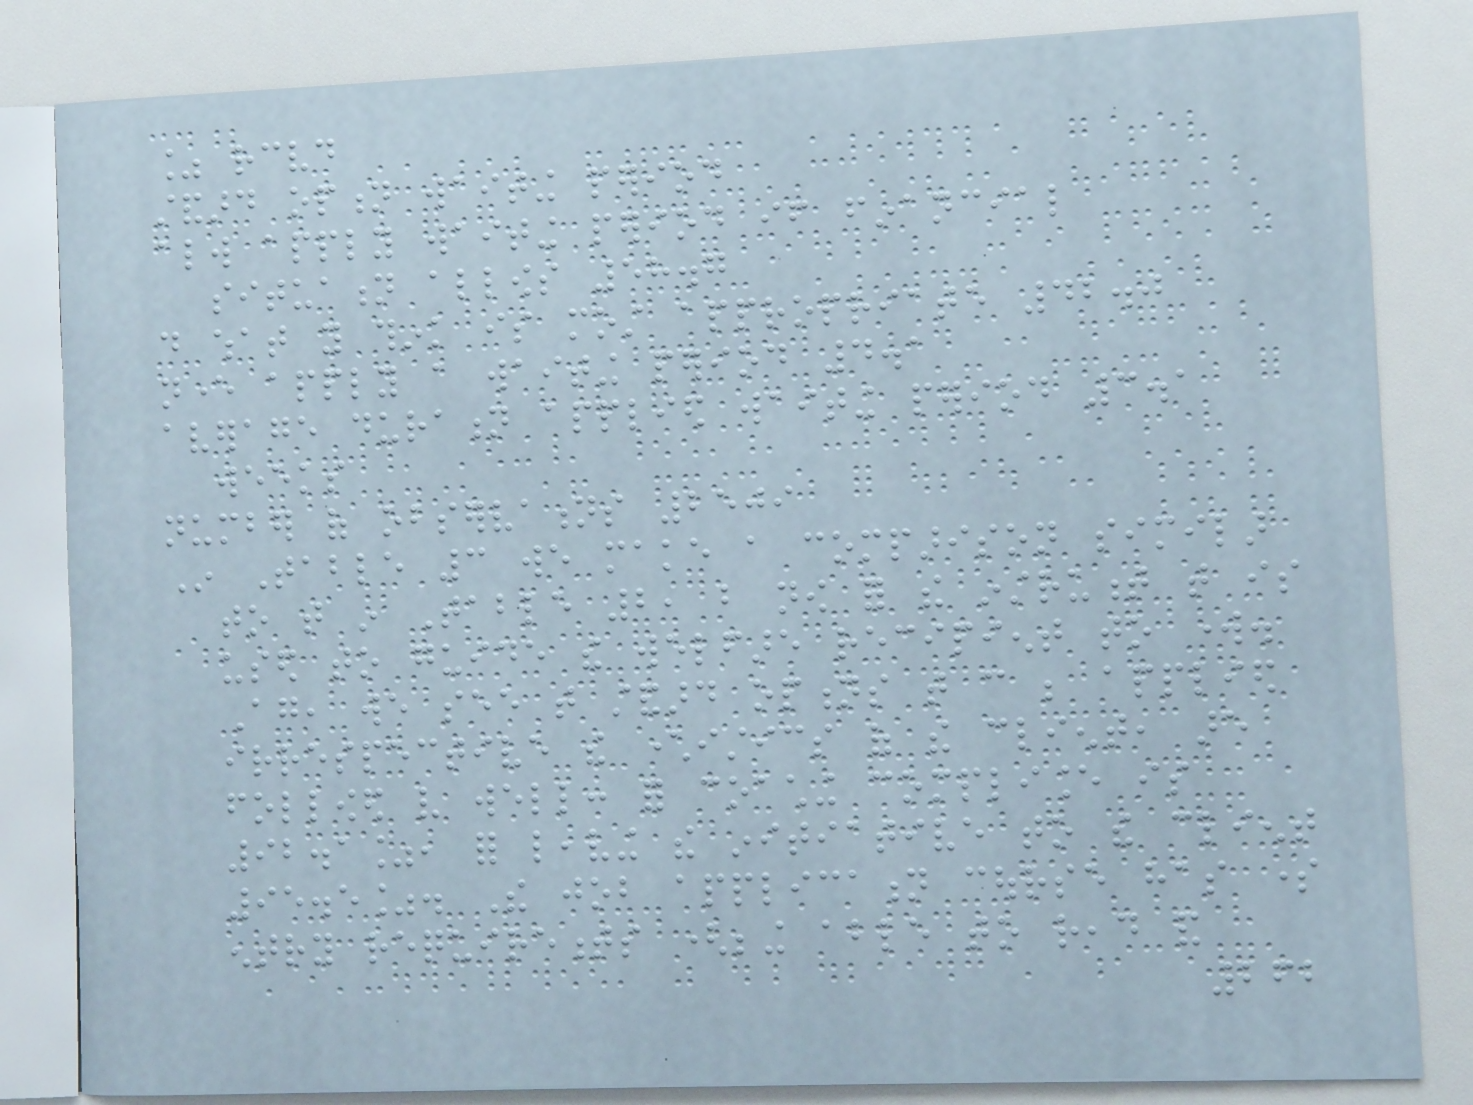% received
standard option waiting period
always apply waiting period if financial
situation allows 58.7
do what you think is most appropriate 42.0
never apply a waiting period 4.1
average duration applied waiting period 3.1
weeks
number of observations 2509
In Table 3 we make a comparison similar
to that in Table 2, but now for the instrument that is
used to guide the welfare recipient to work.
Again, we see that standard options that can be applied
irrespective the characteristics of the client, are
followed very well: for coaching compliance is
92.1%, for leaving the initiative to the client
95.5%. The job application course has some
entry requirements (being able to read and
262
